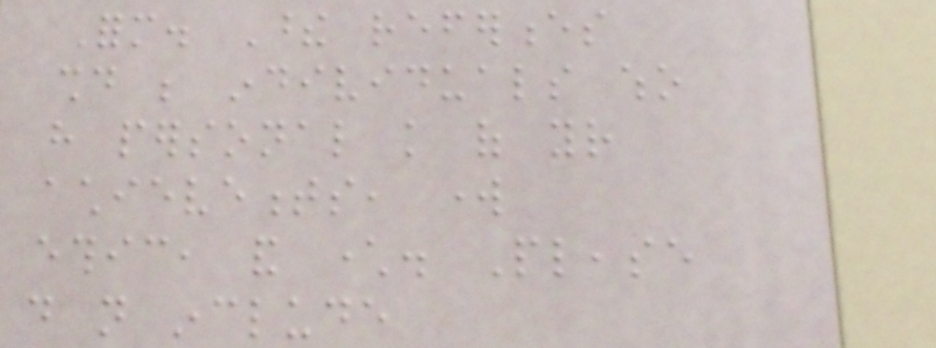Form. These references
should be individuals who
have personal knowledge of your
achievements, work
ethic, and character. Please
do not include
